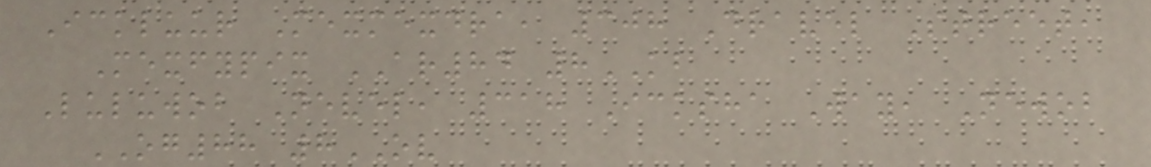Ickluur Mexmexdra, 308 Dravel Street,
Mexfypix AR84 8KB
Luluwob Nevel, 318 Icksha Way, Newob
OG88 8OV
